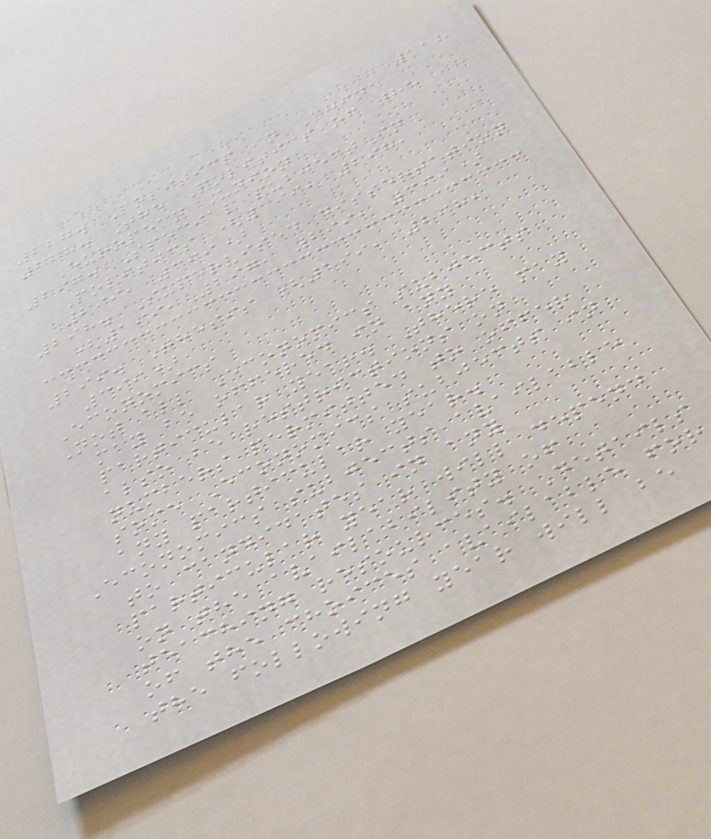118
227. Politics in China
228. The Politics of the
European Union
297. Special subject in
Politics (199, 298,
299, 399)
298. Supervised dissertation
(199, 297, 299, 399)
299. Thesis (199, 298,
399)
Economics
Not all Economics subjects
may be offered in any
particular year. There may
also be restrictions on
numbers permitted to offer
some Economics subjects in
any particular year.
Economics subjects available
to candidates in any
particular year will depend
on the availability of
teaching resources. Details
of the choices available for
the following year will be
